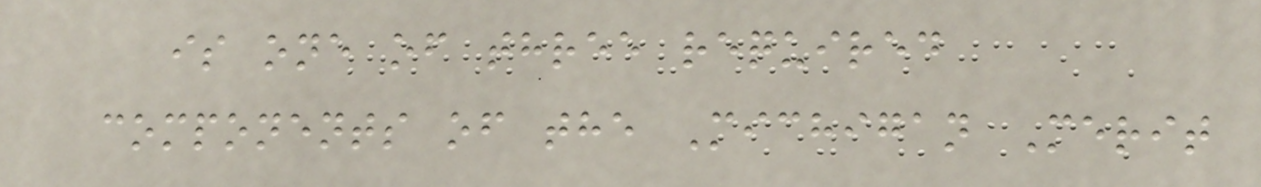is one of three required
components of the Michigan Merit
